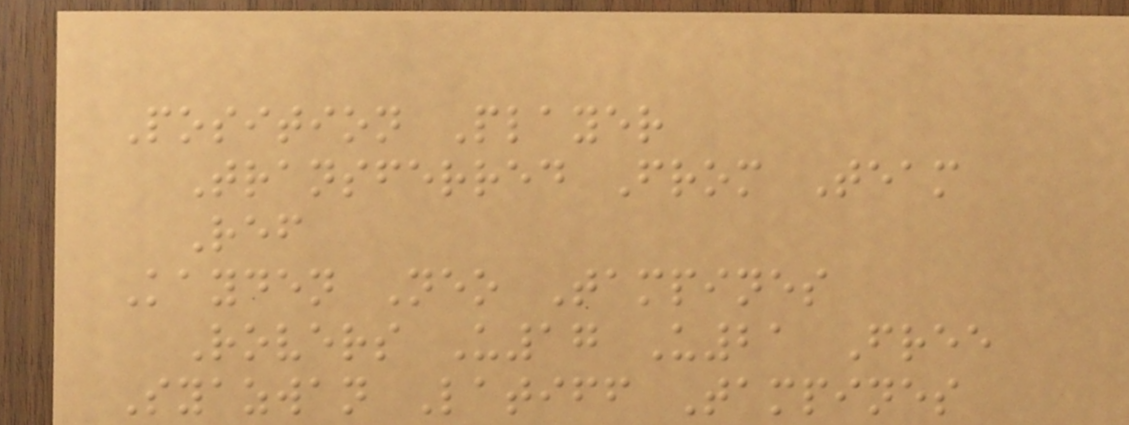Position Player
Transferred From Team
Ref
Kayden Neo Tampines
Rovers U17 U21 Free
Syazwan Latiff Tampines
